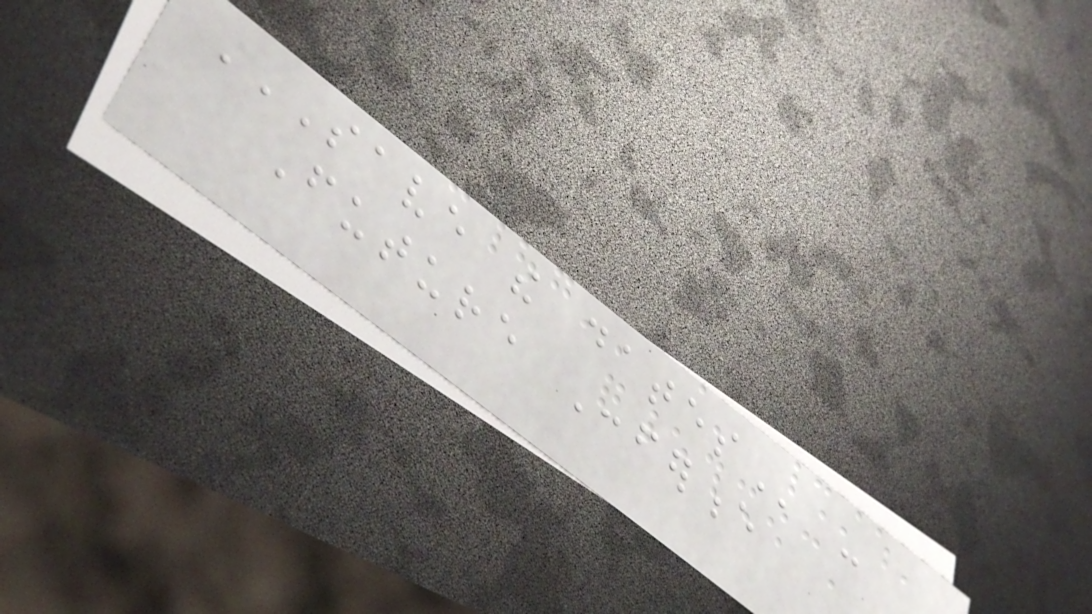SAVE THE DATES -
Future Conference
